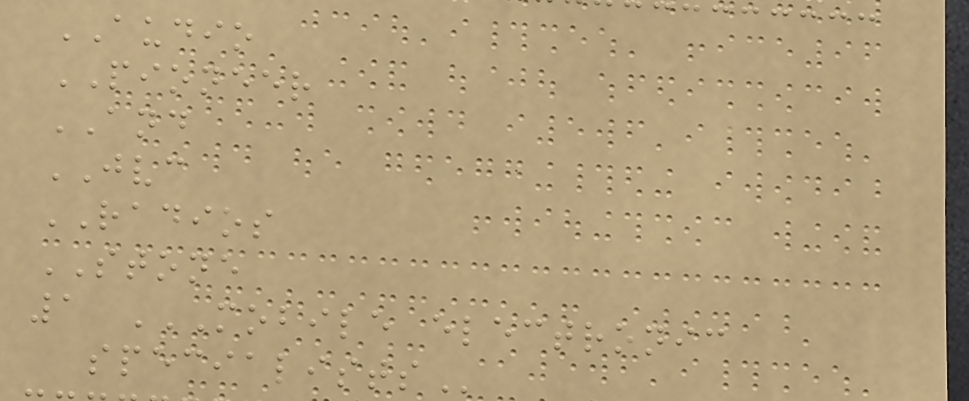AUDIO
PIONEER
AND
JVC
RADIOS
STONE
1 MOBILE ELECTRONIC
SPECIALISTS
